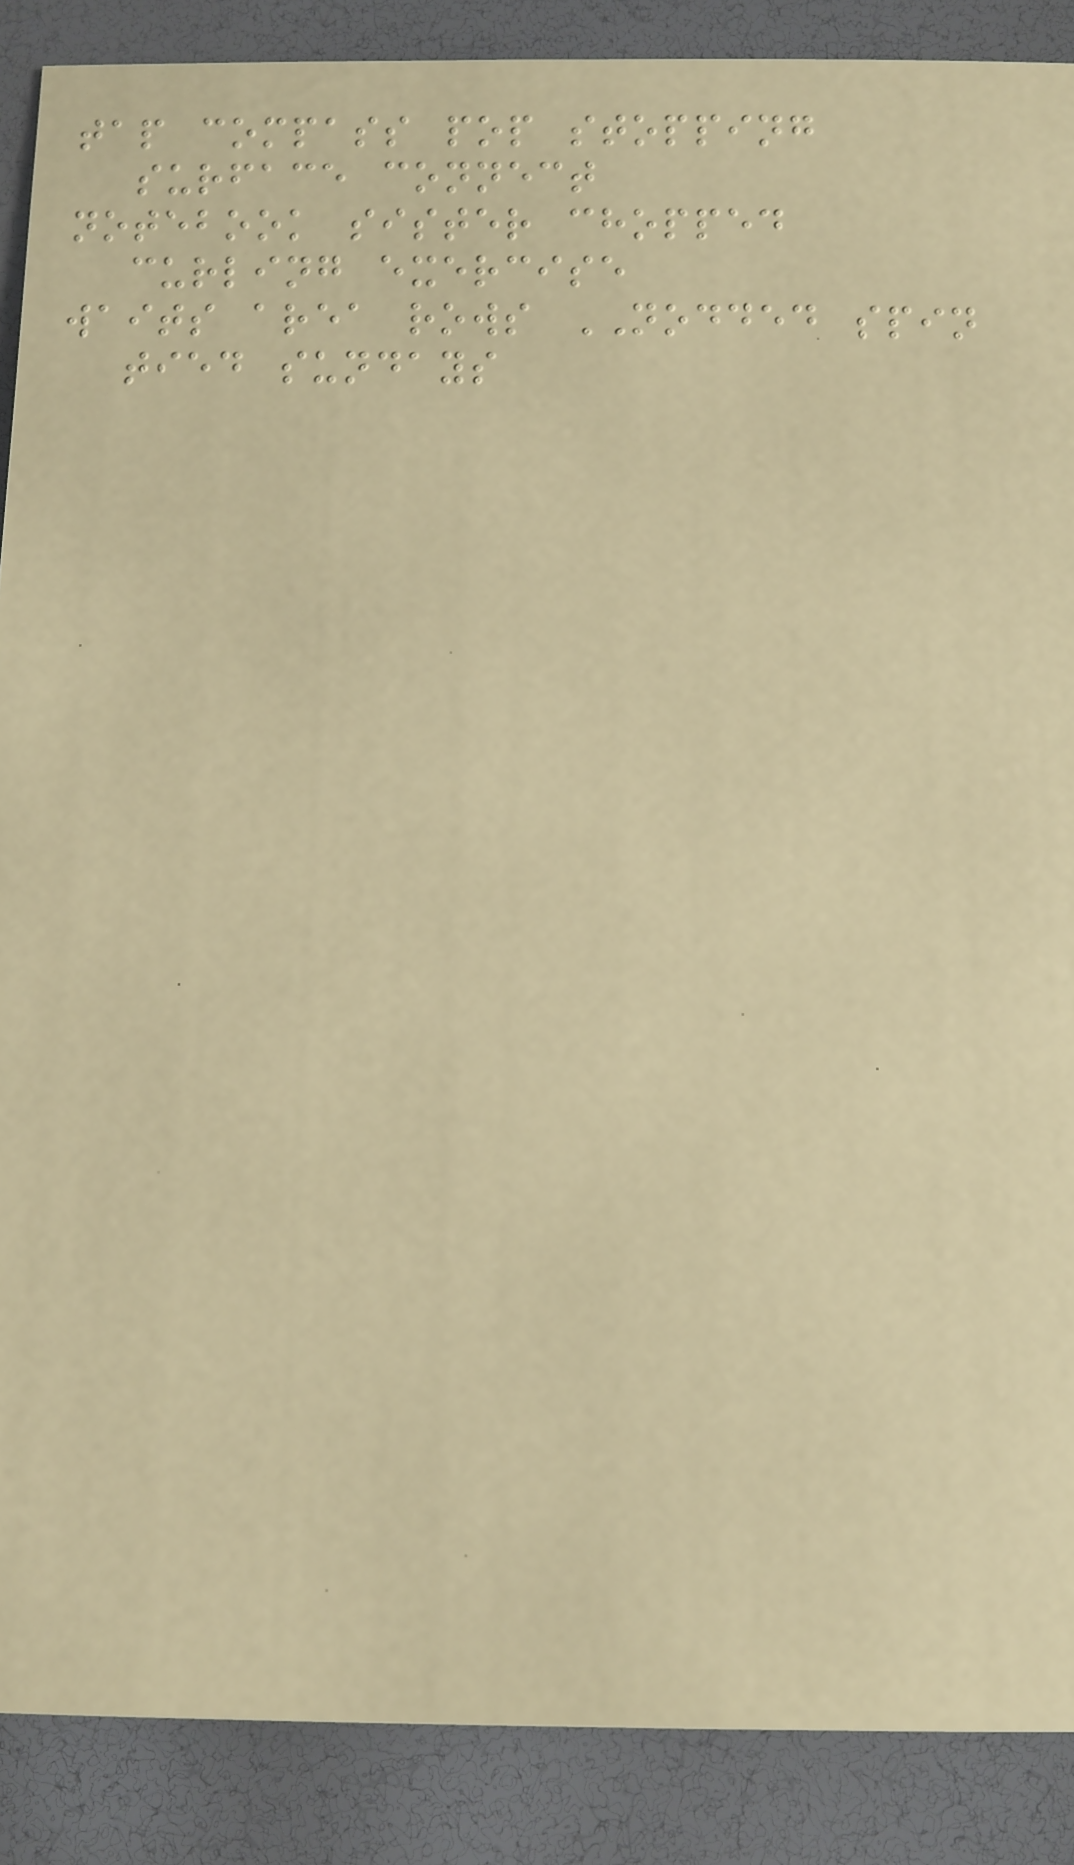tap compass pop stopping
surface connect
notebook sister chopped
curling exercise
waits area rows NODDED spin
tied sundays
